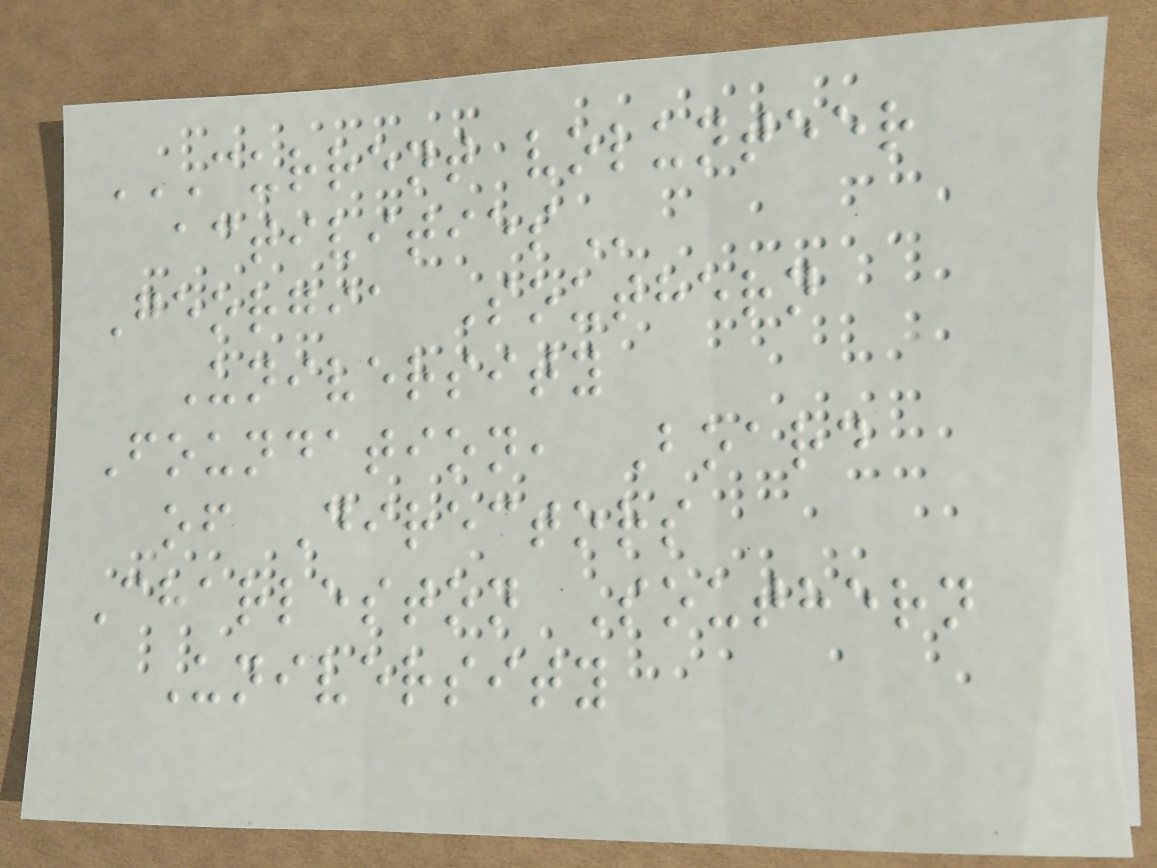CURRENT VOLUNTEER
ACTIVITIES
Georgia Southern
University
Foundation, Board
of Directors
Charleston Southern
University
